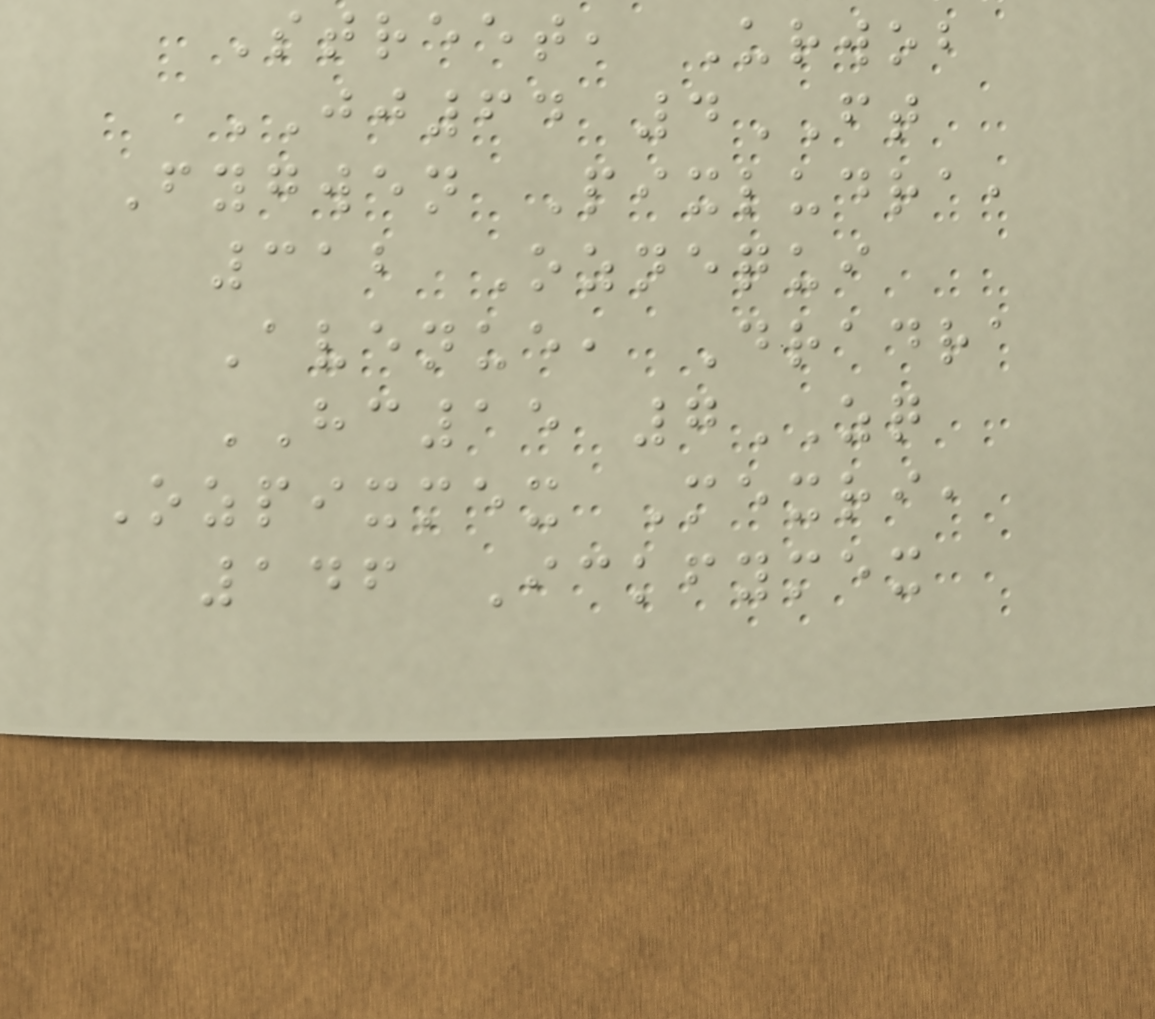Street, Urwob
JJ64 4FT
Fygwen Pixludra,
312 Oznequi
Avenue, Dradra
HC15 7ZQ
Ozpixmex Mexri,
146 Ickfymex
